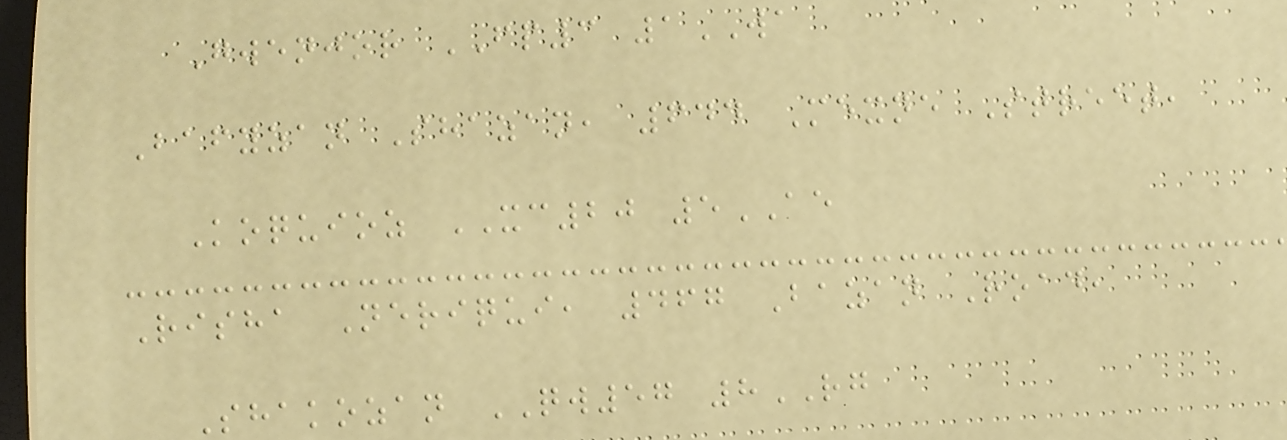Gwenjor FP3 1WA
Bafyzan Shazan, 644 Mexne Street,
Koquioz XC20 5AE
Risha Neriqui, 467 Bazan Road,
Shakozan QW57 8RG
